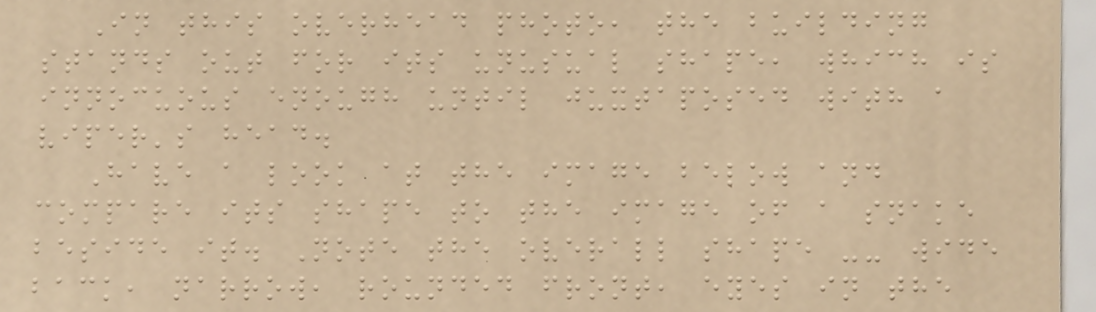In this overhead photo, the building
stands out for its unusual shape, which is
innocuous enough until juxtaposed with a
viper's head.
Have a look at the image below and
compare its shape to the image of a snake
beside it. Note the overall shape -- wide
back, narrow, rounded front, eyes in the
